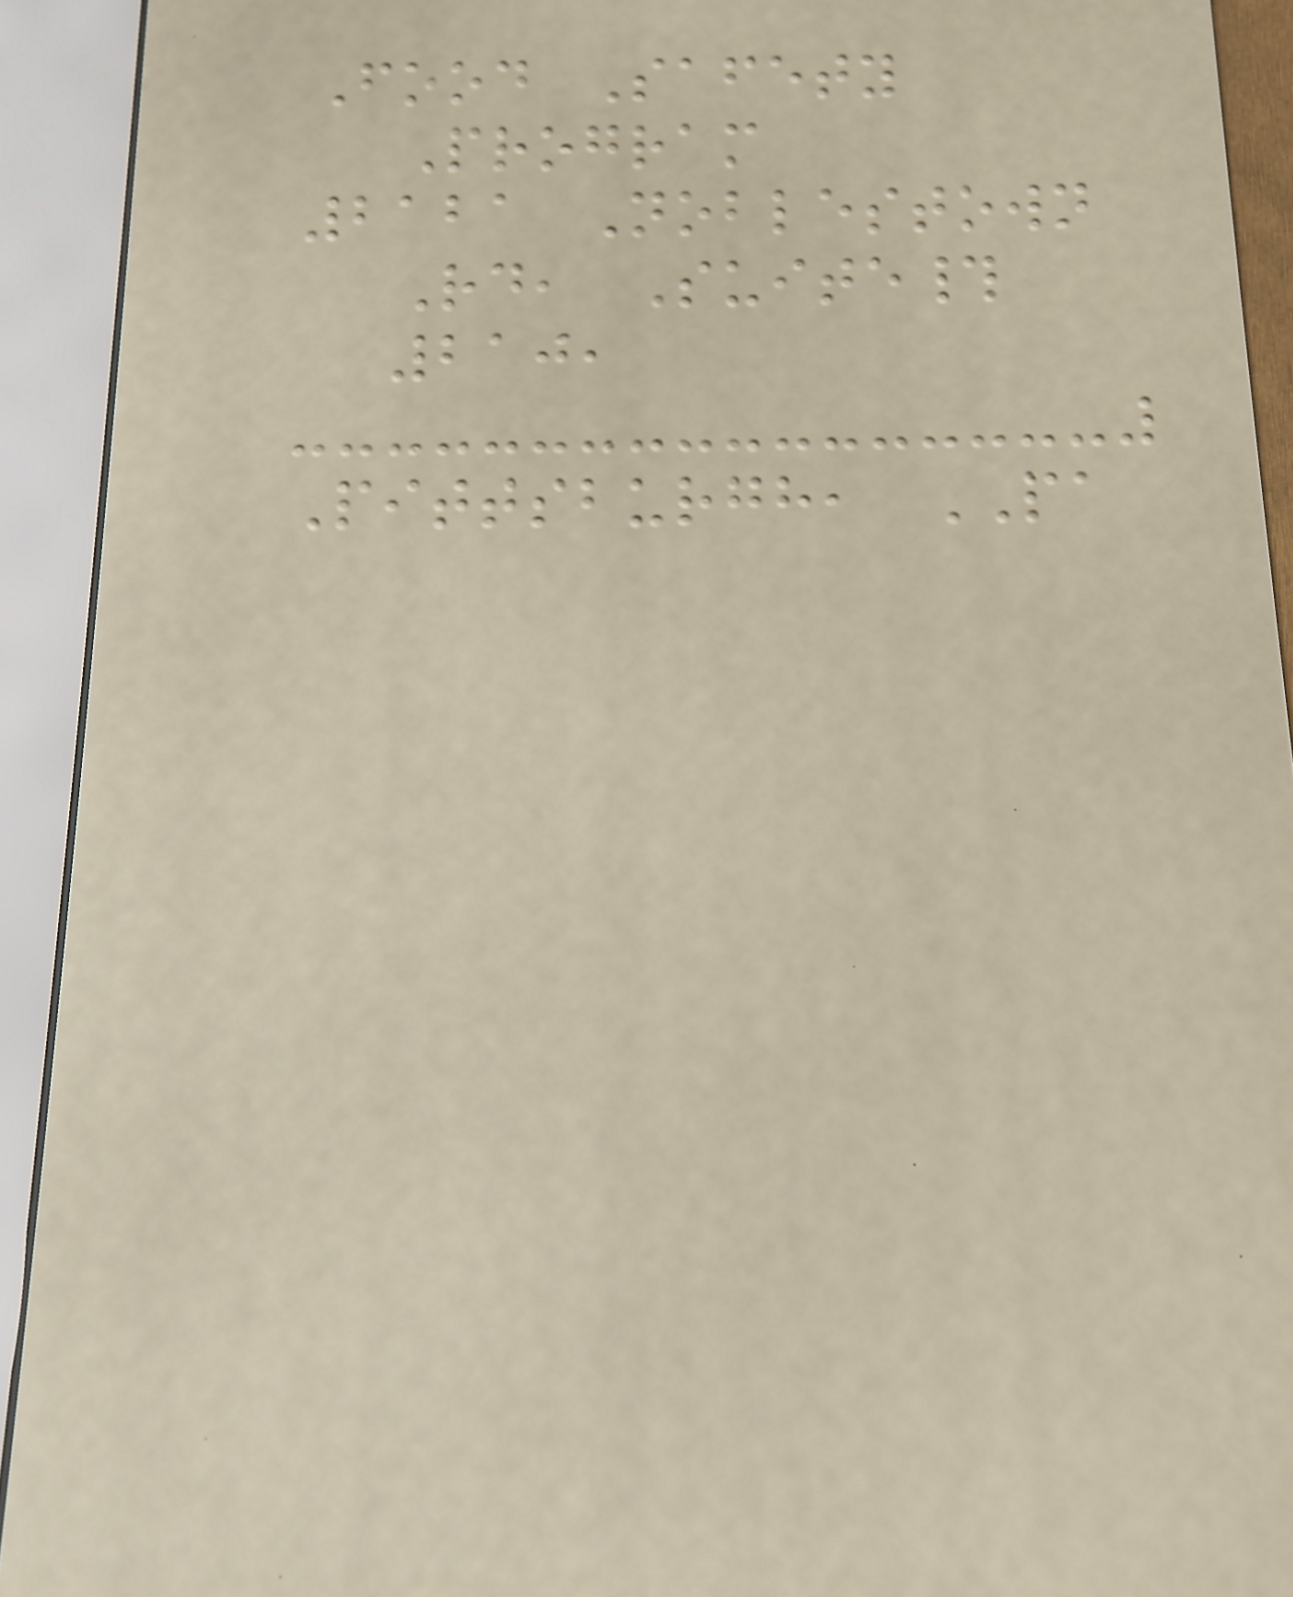Food Safety
Program
2121 Noblestown
Rd, Suite#
210,
Pittsburgh, PA
